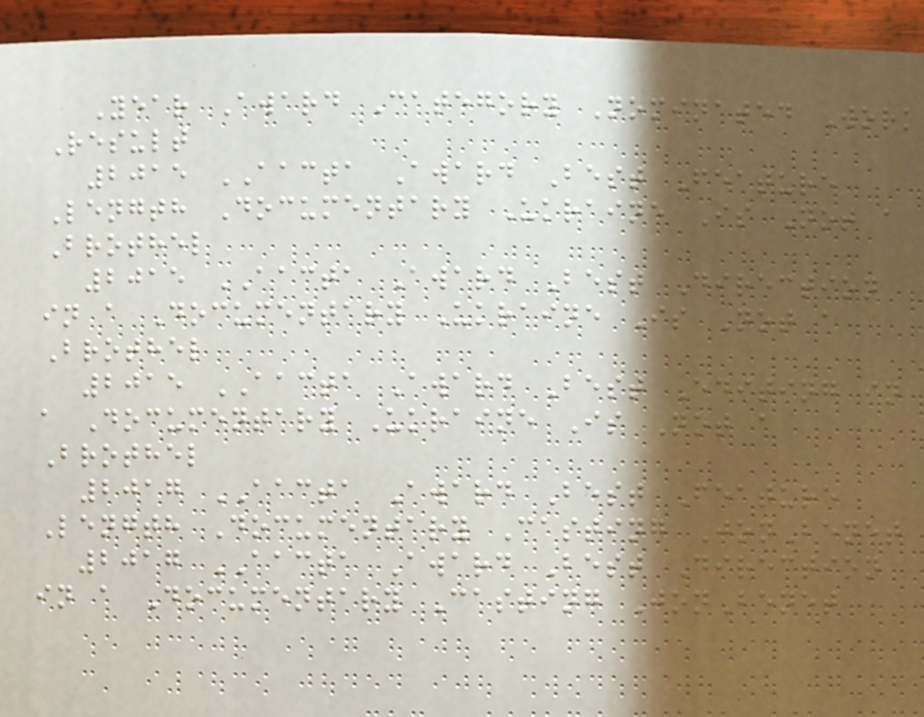Year Award Category Nominated Work
Result
2015 AACTA Award Best Feature
Length Documentary Ukraine Is Not a
Brothel
2015 AACTA Award Best Direction
in a Documentary Ukraine Is Not a
Brothel
2015 AACTA Award Best Editing in
a Documentary Ukraine Is Not a
Brothel
2017 AACTA Award Best Feature
Length Documentary Casting JonBenet
2017 AACTA Award Best Direction
in a Documentary Casting JonBenet
